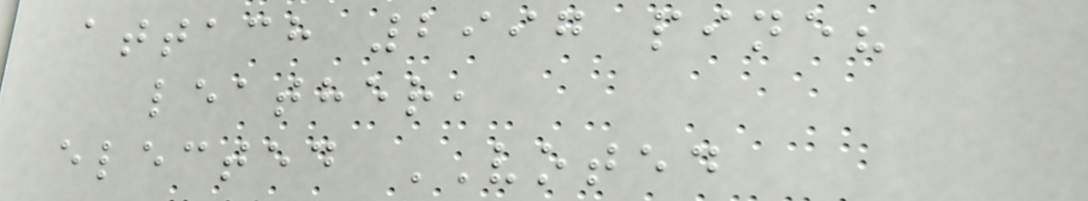attach 2997 pine?
leather,
elected VOTED
